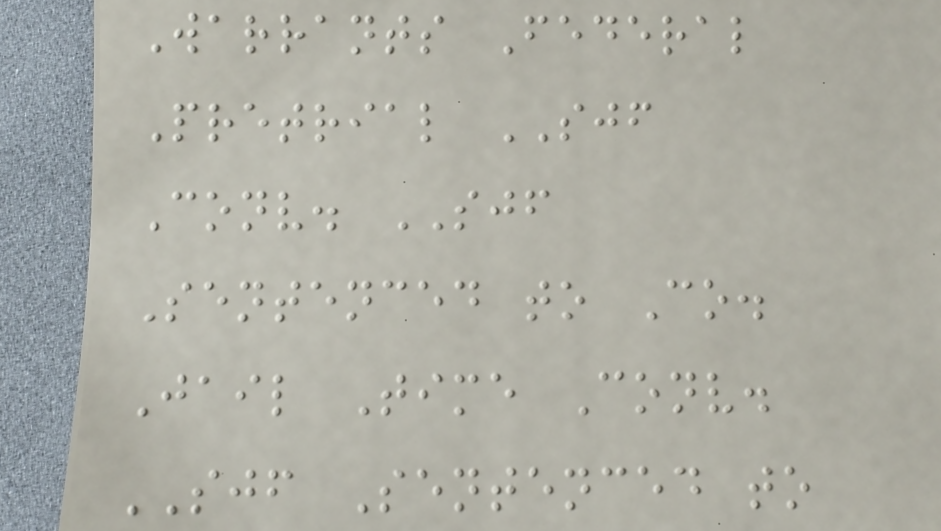Warrants Federal
Pretrial SJF
Conv. SJF
Sentenced to Co.
Jail Time Conv.
SJF Sentenced to
